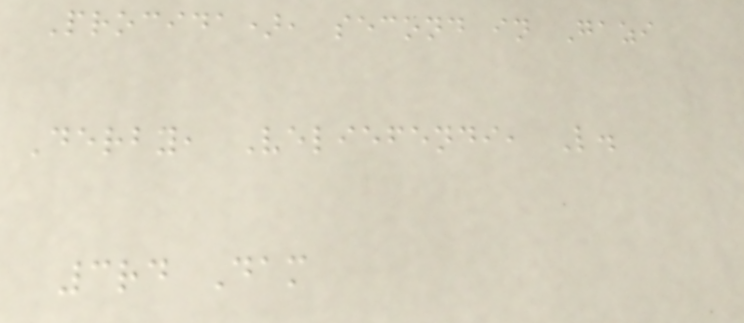Procida), second in Gazi
Derby, Veliefendi, L.
3rd Dam
